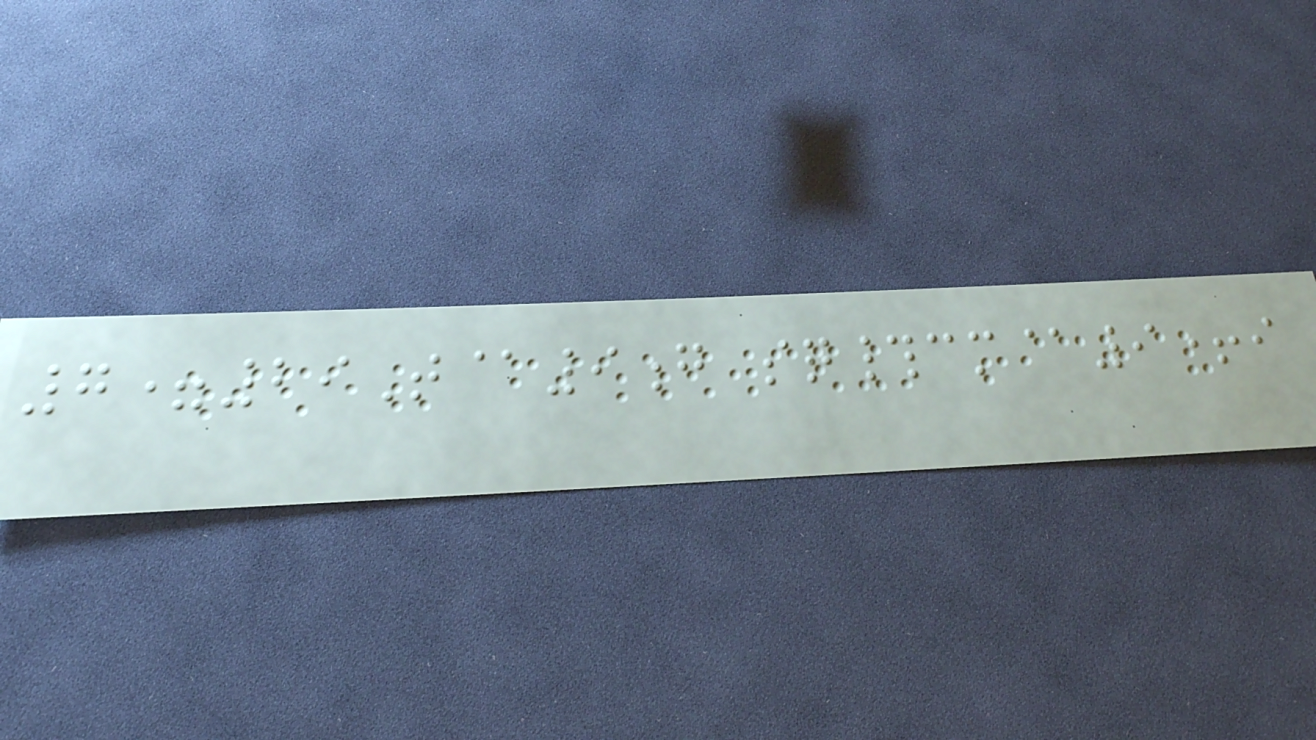7=29T@9g sq#cm@9+i
